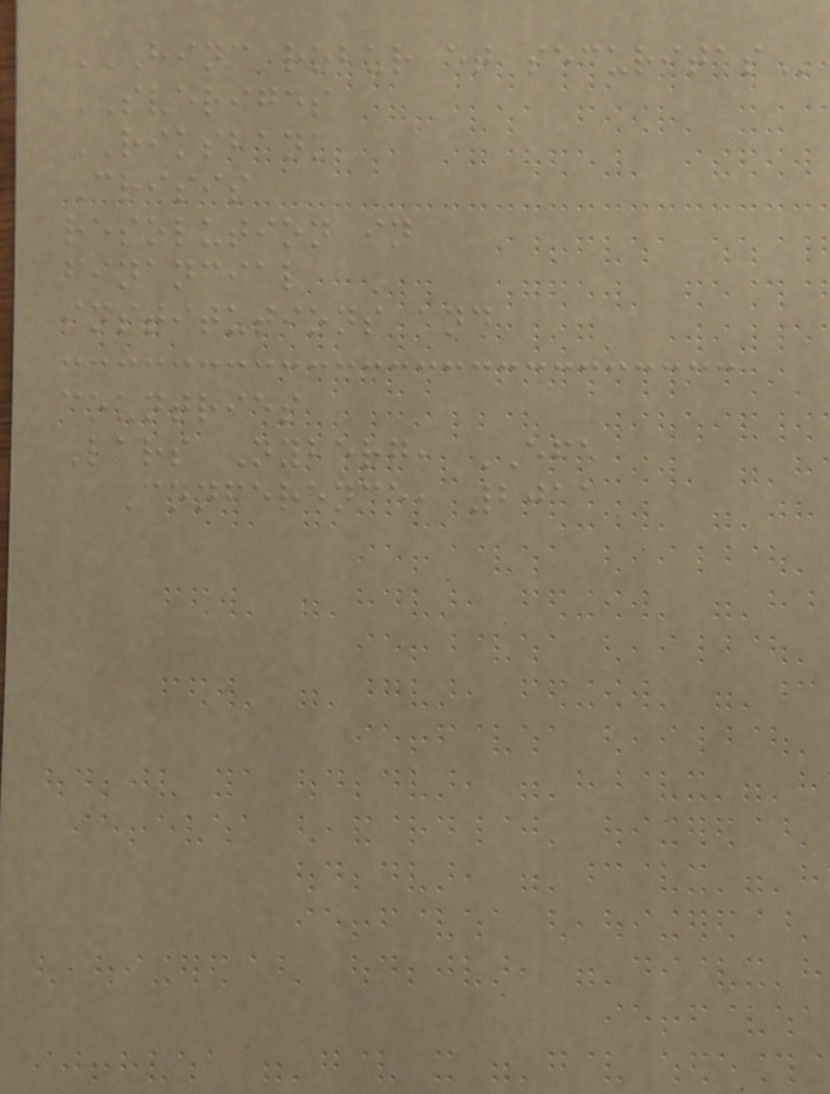HINC ROBUR ET SECURITAS
SVERIGES
RIKSBANK
Crisis
resolution in
financial
institutions and
countries
Lars Nyberg, EFA
Conference, 2011
